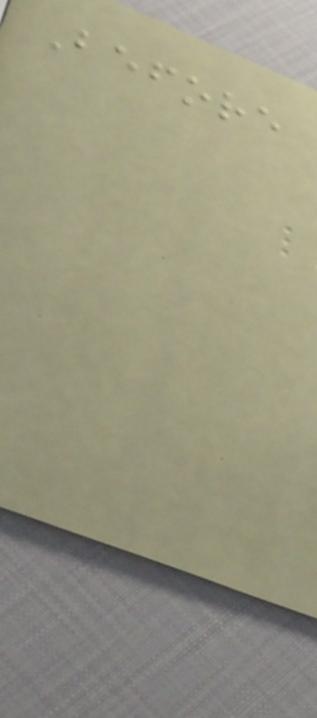Before
